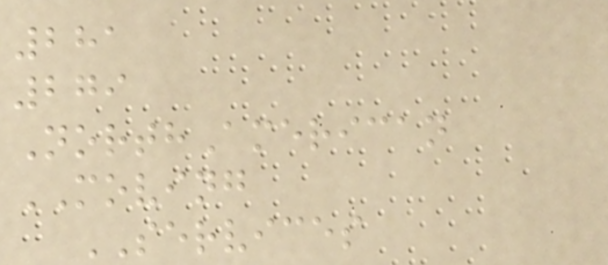281
279
NorthAmerican
MOVING
SERVICES
